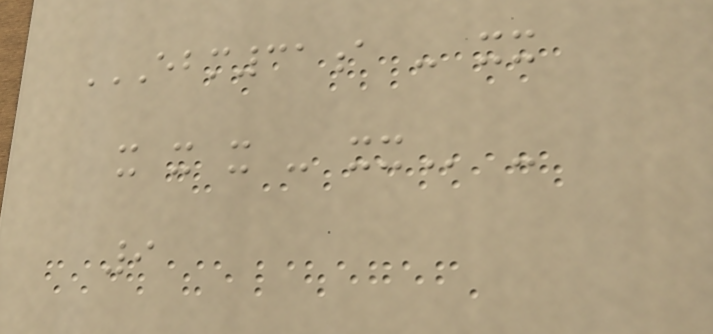EBM31A - XX
X X X - XX -
9
